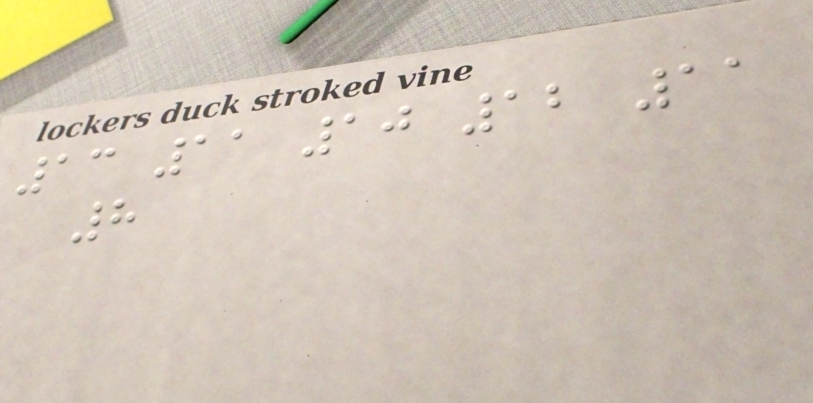13 11 10 12 11
8
